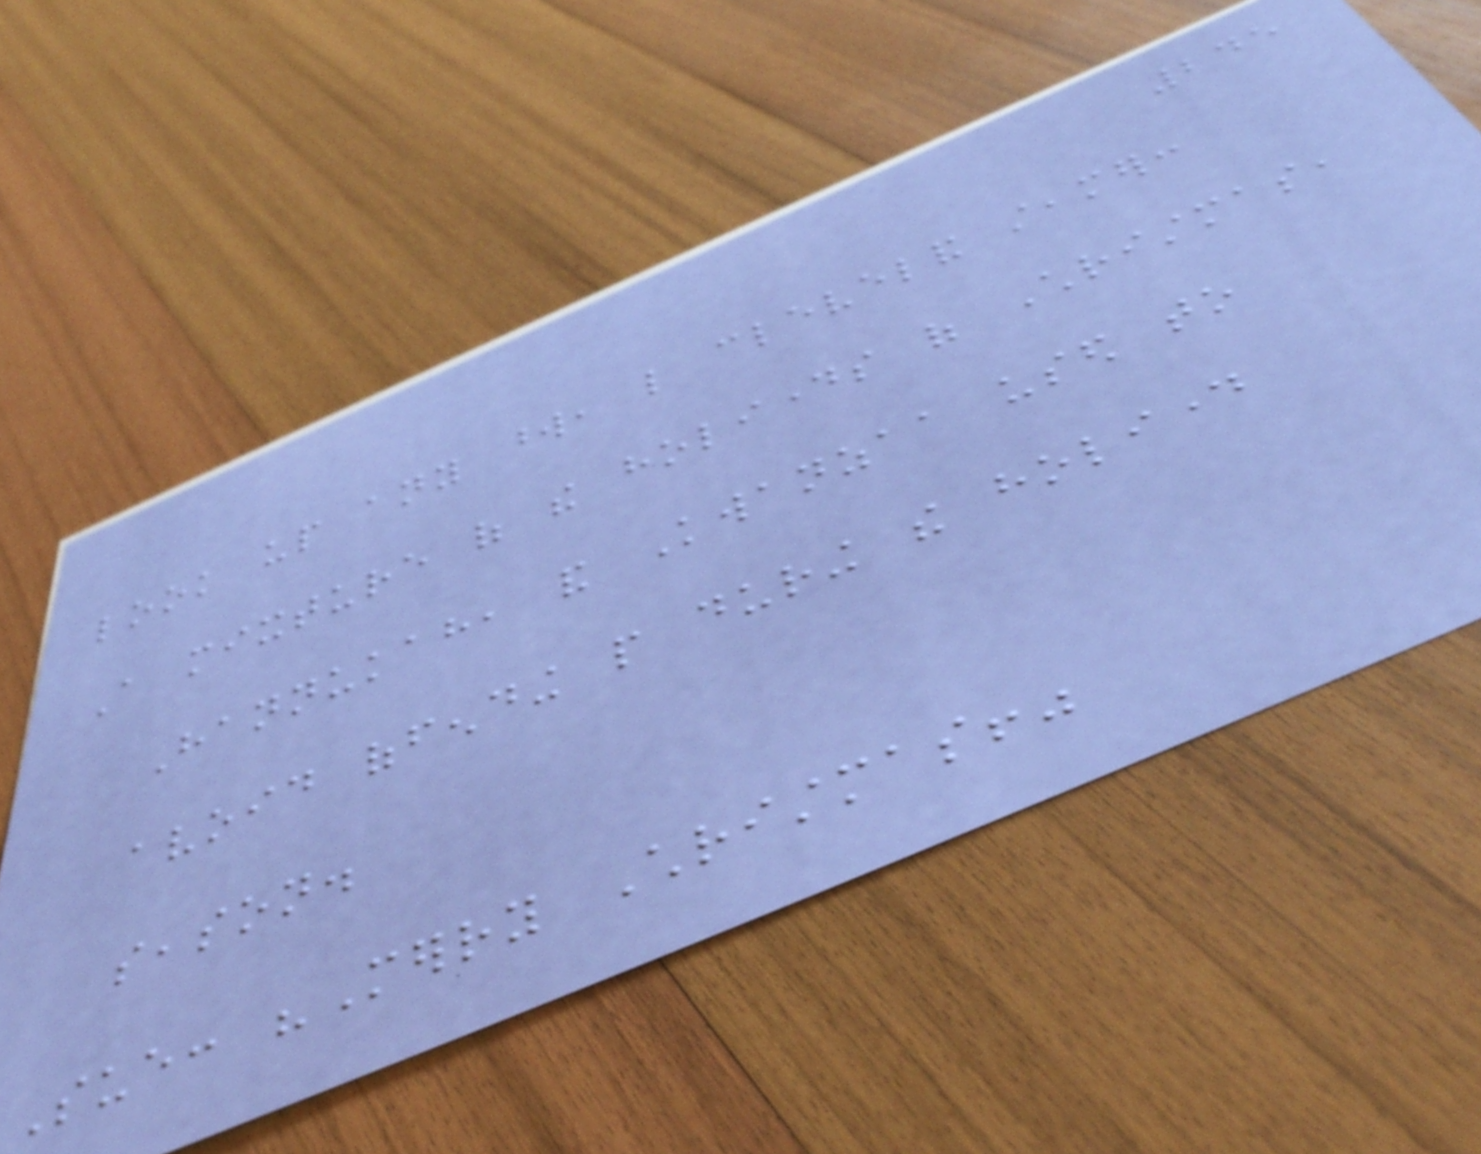245
look up any word, like cleveland steamer:
A mixture of the holidays of Christmas,
Hannukah, and Kwanzaa used to
avoid offending people during the holiday
season.
Sue: "Merry Christmas!"
